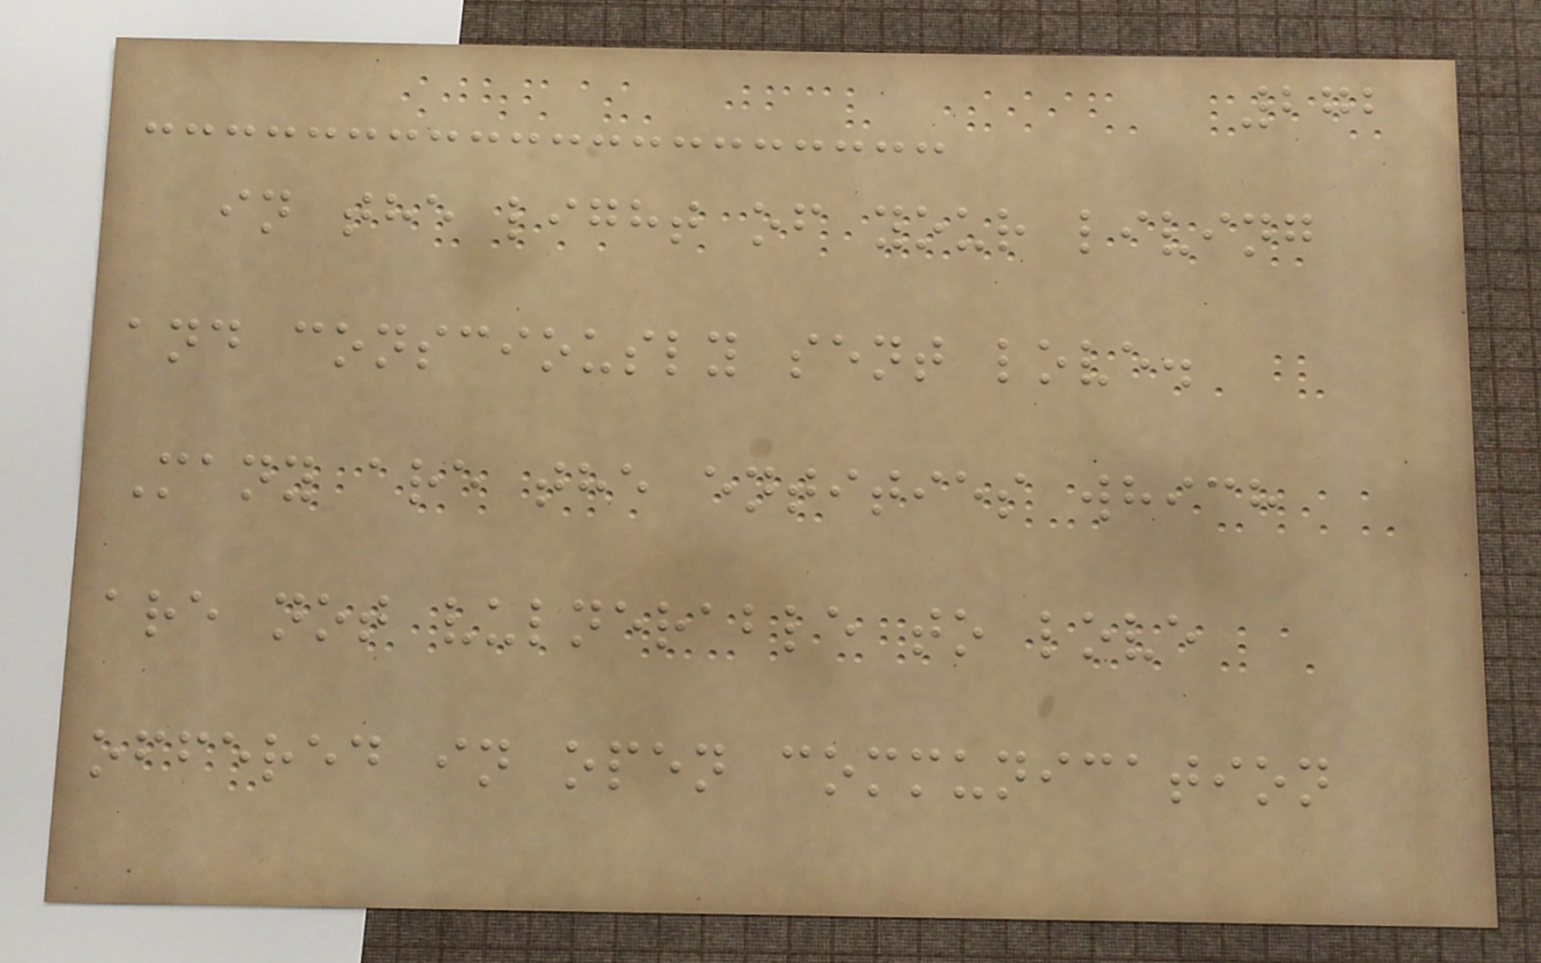272
in the light of your living
and consciously sent love.
Many are the entities which
are not vulnerable to love
offered in open communication
